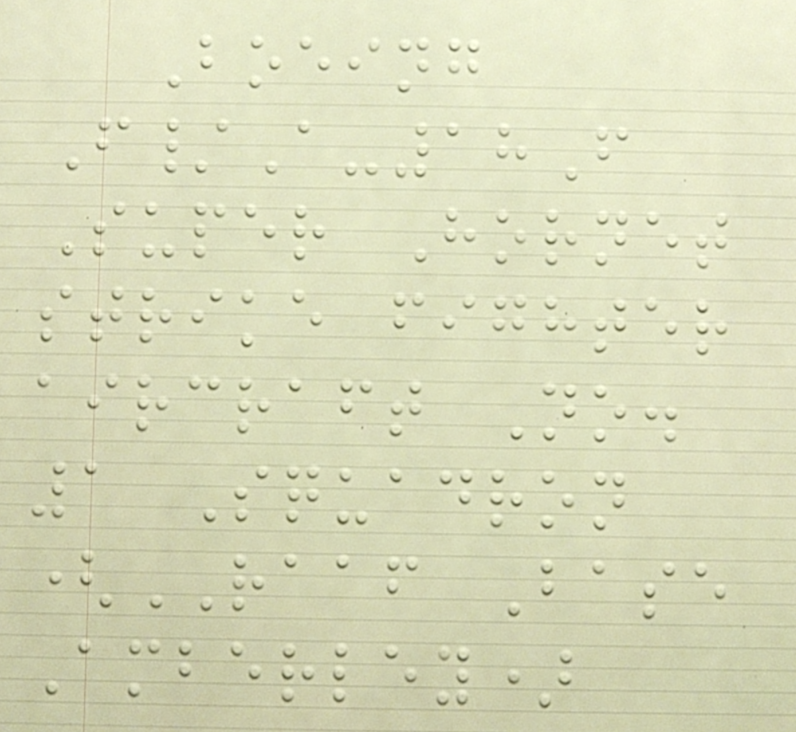Boeing
F/A-18F
Super Hornet
strike fighter
aircraft No.
1 Squadron
(RAAF Base
Amberley)
